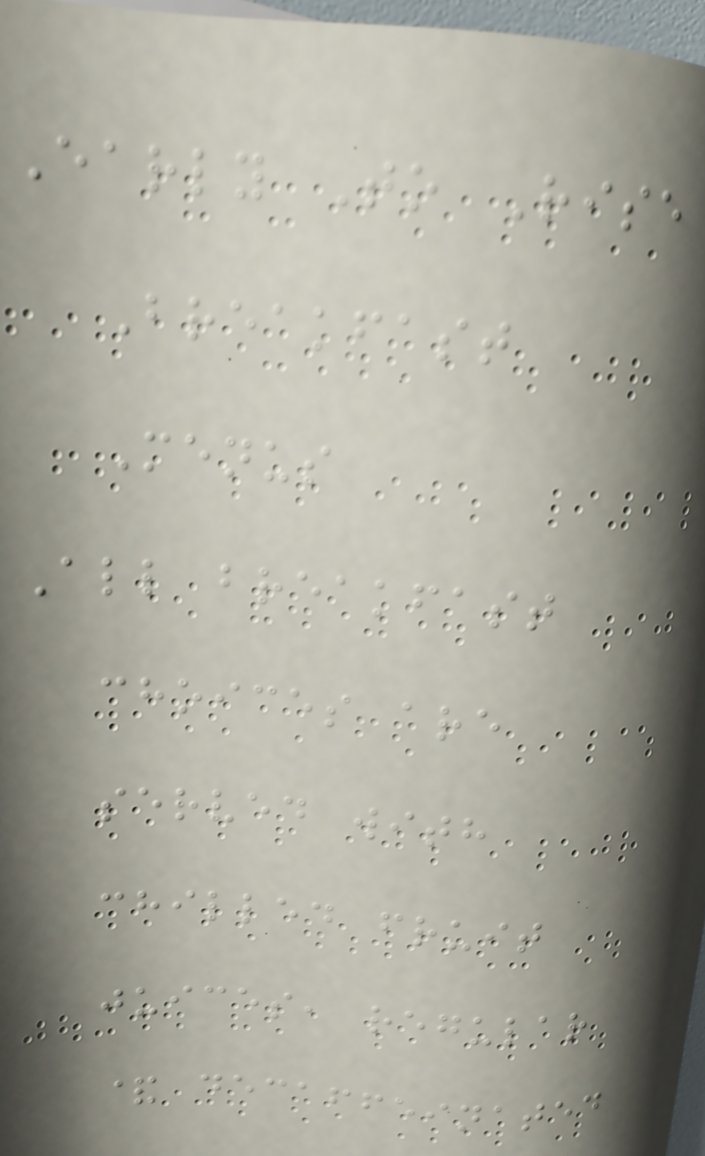Early To Rise
Breakfast
Menus
All breakfast
choices are
served with
chilled fruit
juices, regular
& decaffeinated
